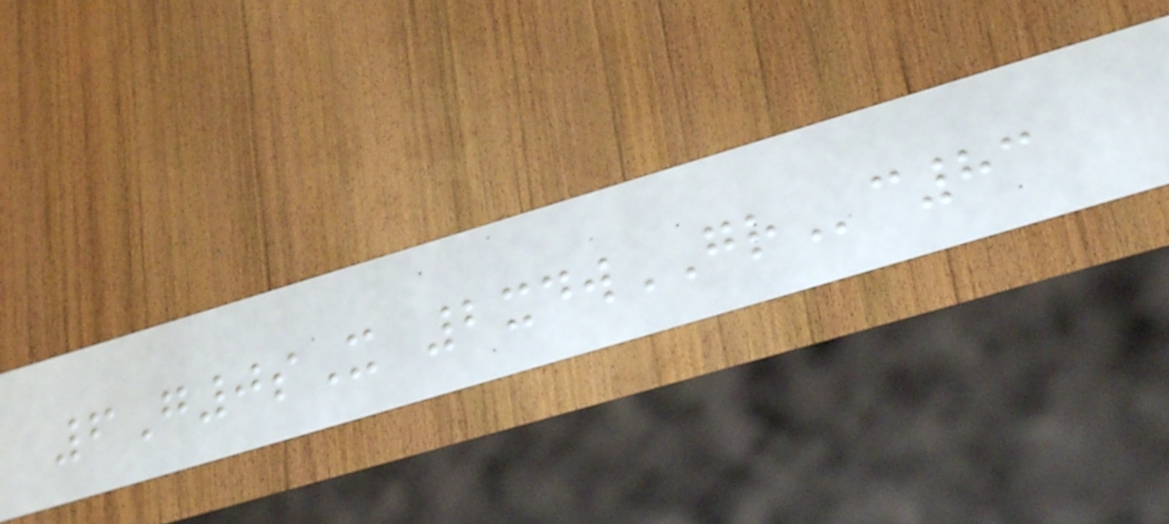6G0sX 2xdwGRc83
